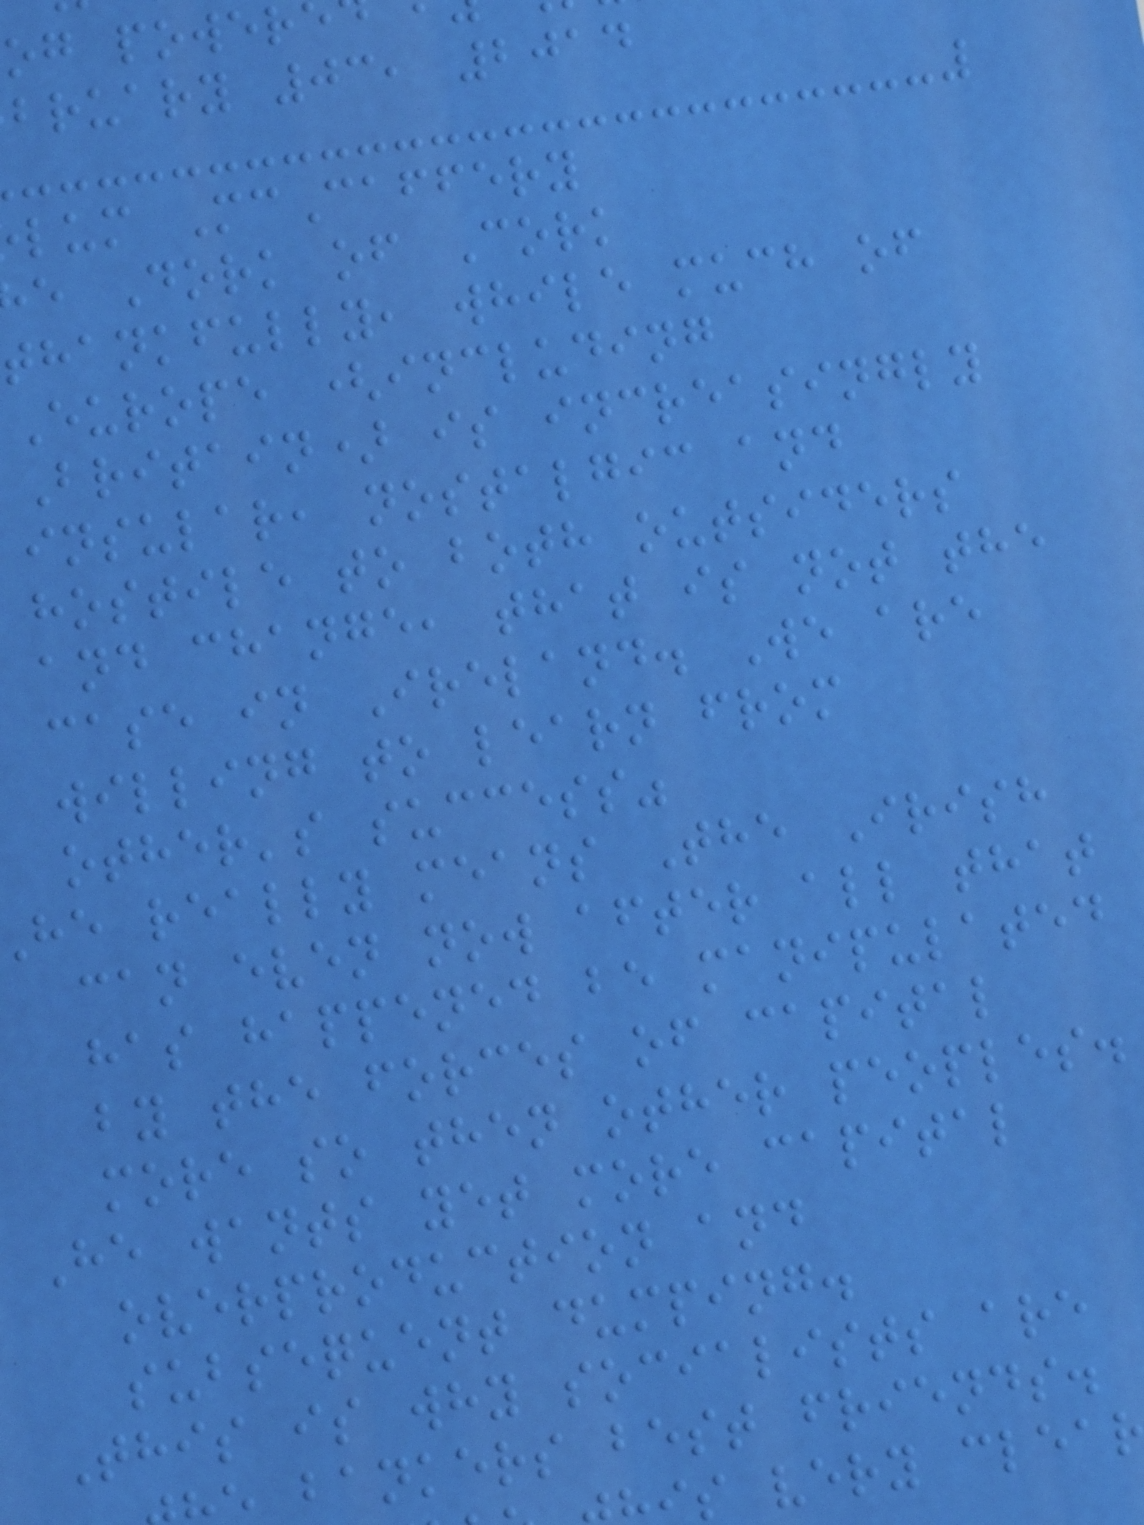og power
bruary 03, 2014
lum McCaffery
e Dork of Cork
thankfully, while much of
Europe (including
Britain) is increasingly
insular, nostalgic and
hostile to both outsiders
and change, that is not the
case in Ireland. We are
willing to learn from
other's success"
he really means The Irish
can even now after all that
has happened be manipulated
by the forces of capital
more so then other peoples.
He wants yet more capital
overproduction and
subsequent dumping.
This is why socialists are
bankers best friends.
s very clea
